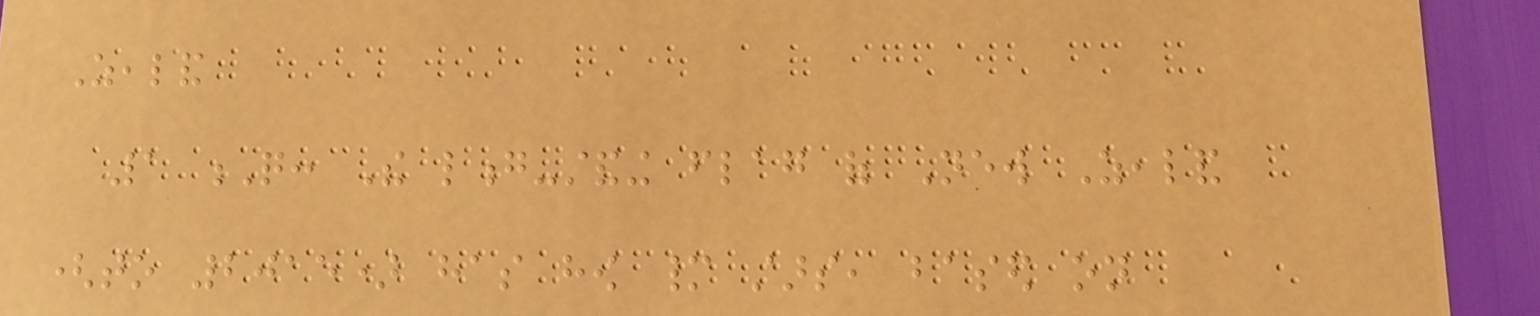Zealand
1 Q: The long-standing flag of New Zealand
(to 2015) has how many stars, based on
